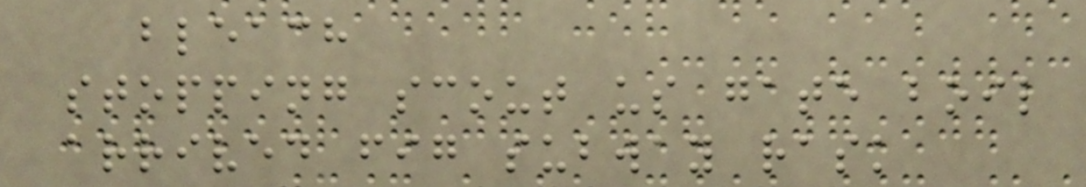bleach
stopping scout us gate boil
arrived fig subway rask
